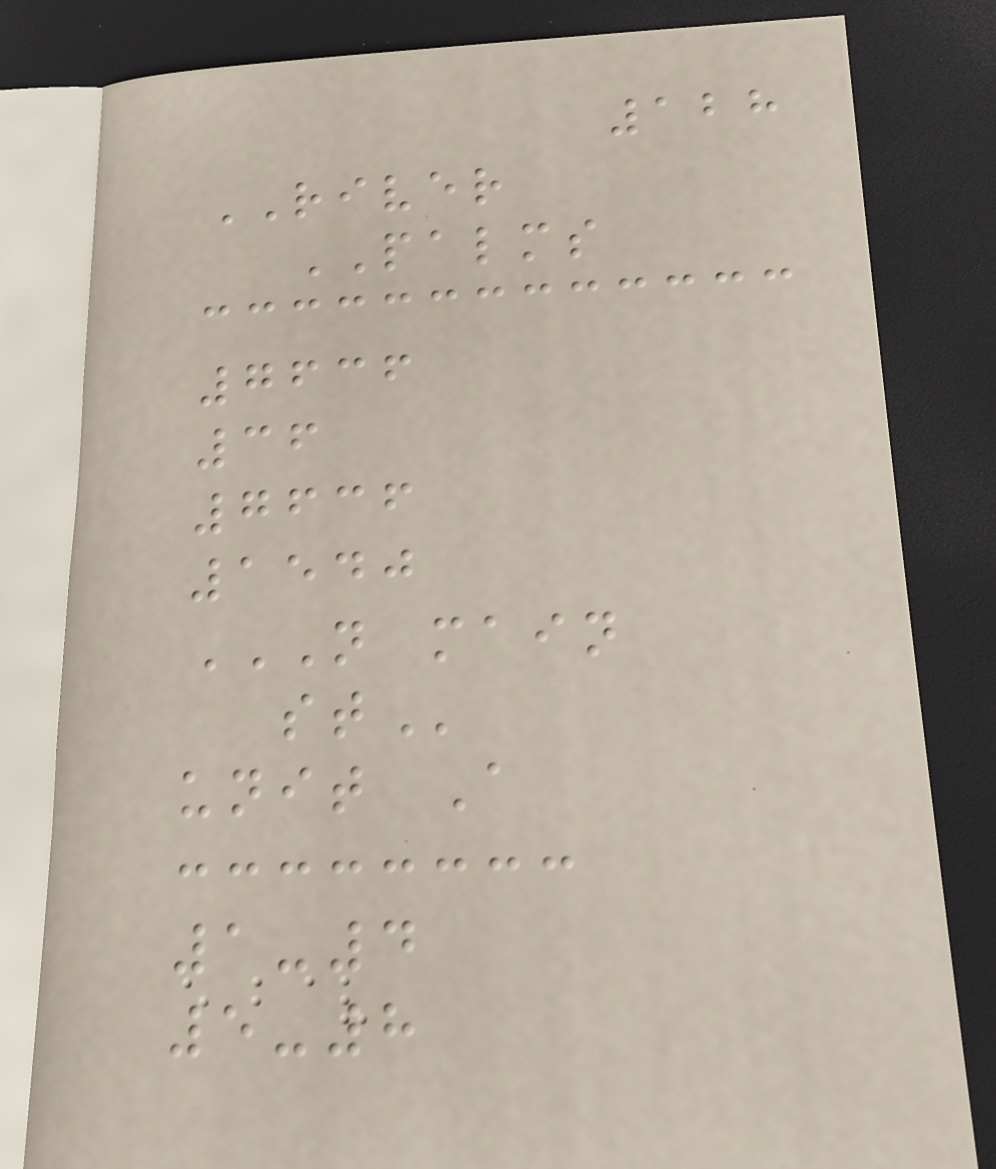128
RIVER
PALMS
7636
36
7636
1540
N MAIN
ST
unit A
1-4
5-8
